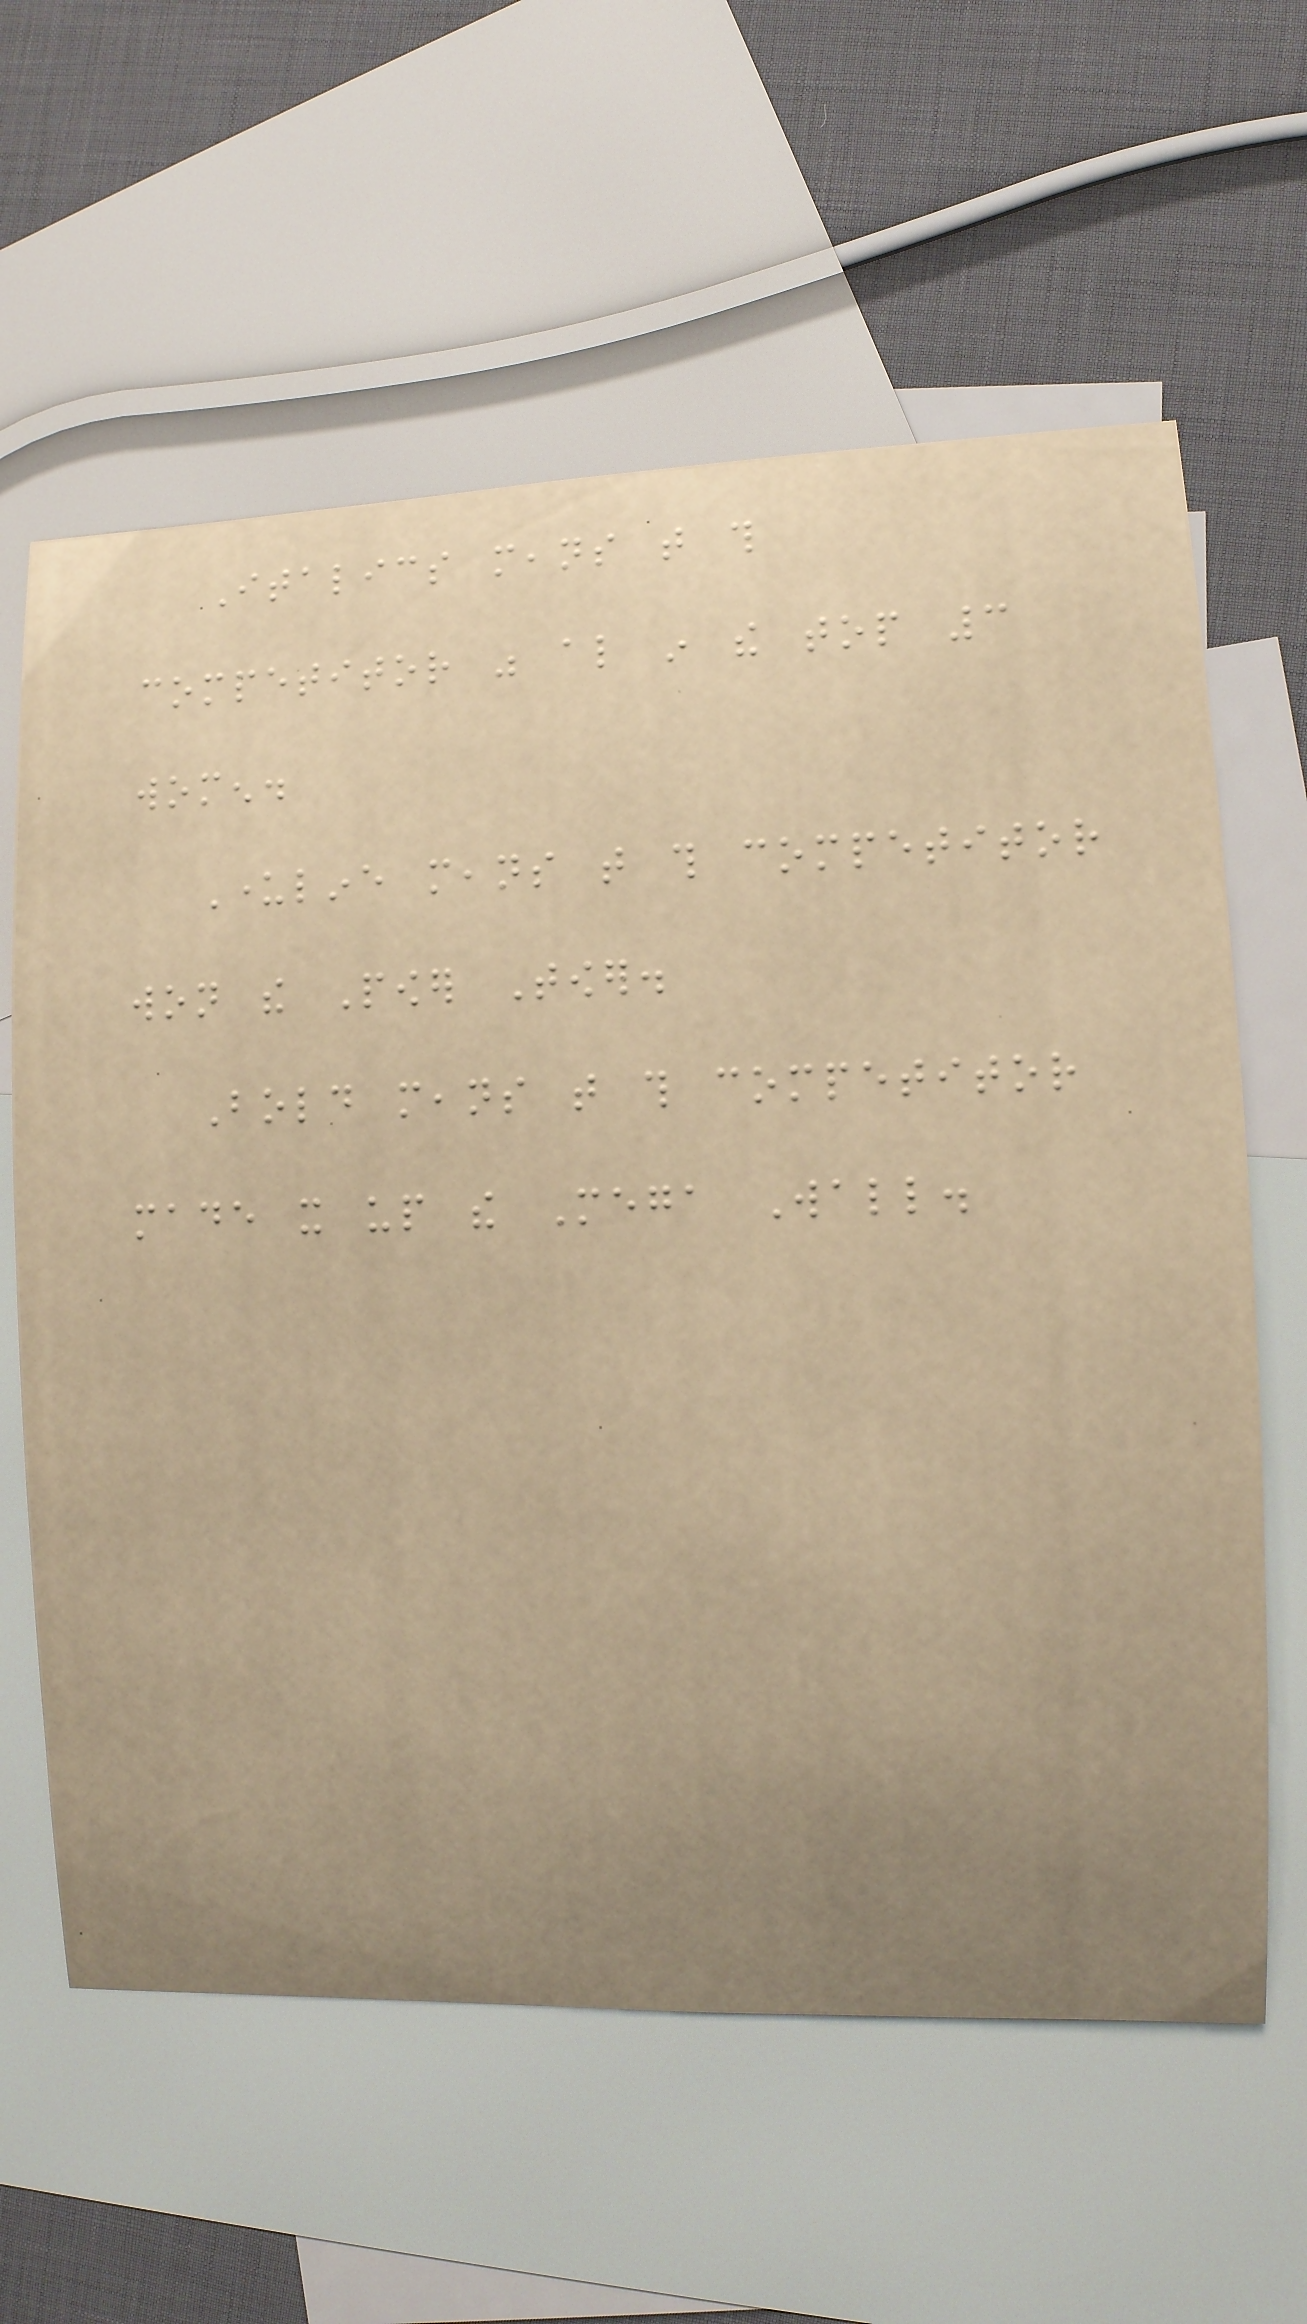Italics means that this
competitor was also in the top 3
women.
Underline means that this competitor
won the Power Tower.
Bold means that this competitor
made it up the Mega Wall.
